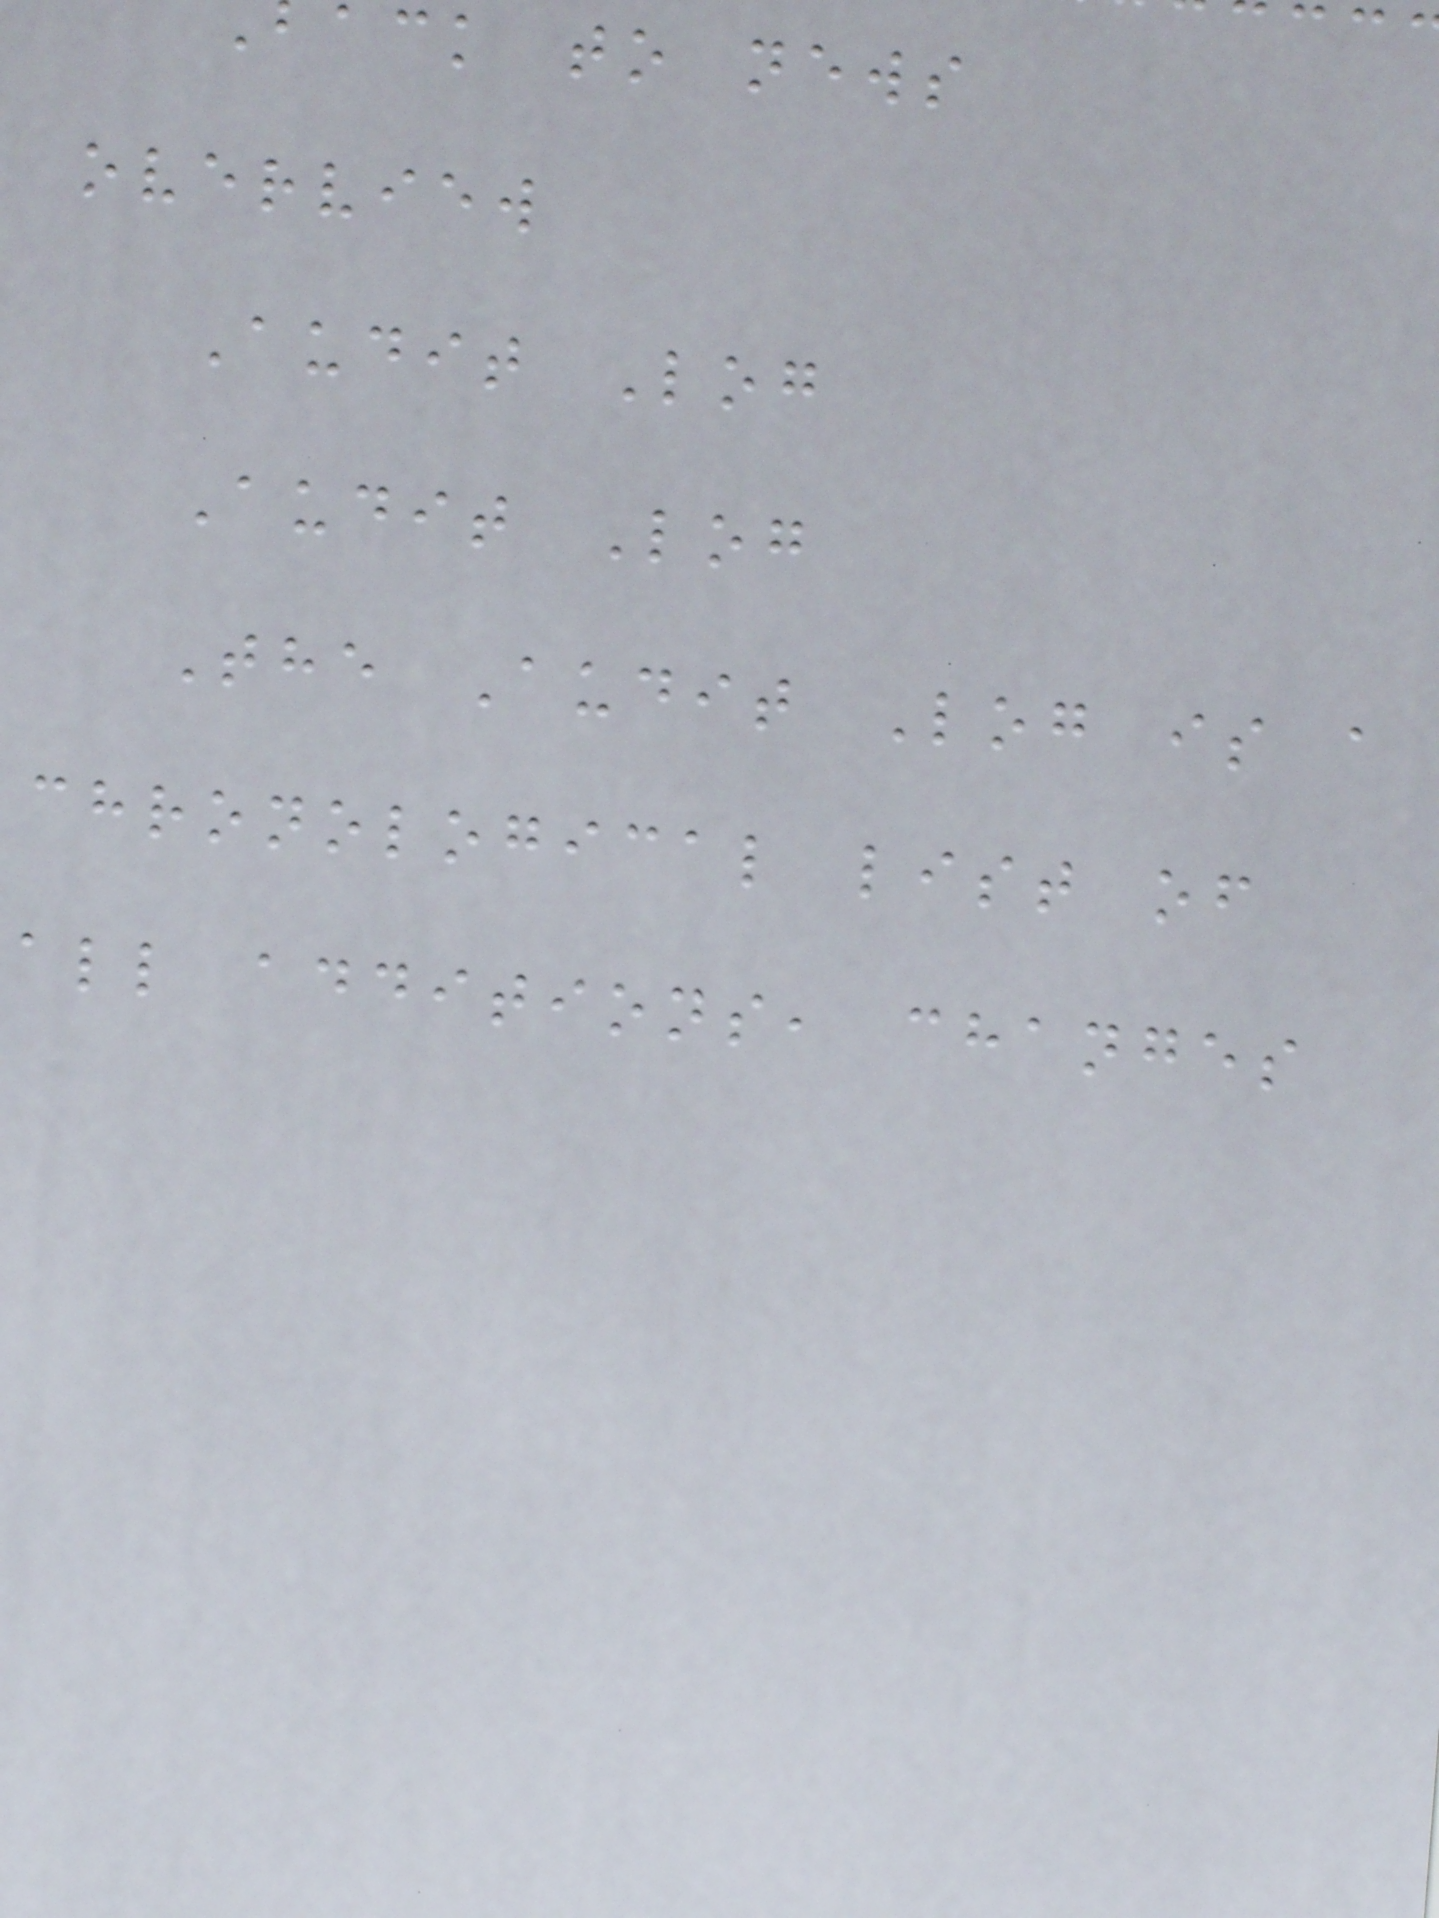ack to news
overview
Audit Log
Audit Log
The Audit Log is a
chronological list of
all additions, changes
